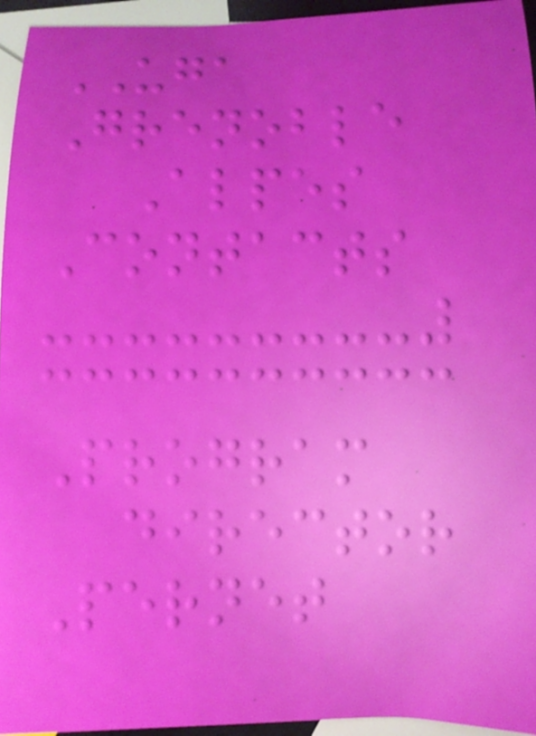UGA
Grenoble
Alpes
Contacts
Program
director
Pernet
